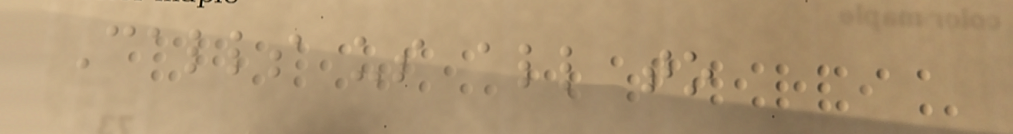Calls us all to
